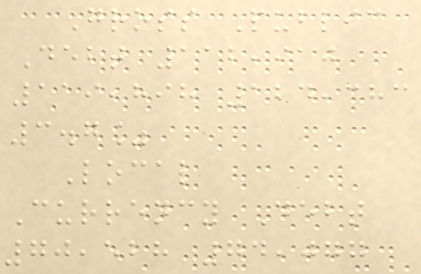Gross Public
Debt 112,910
119,898 124,383
3.7%
Local
Currency Debt
70,528 74,077
